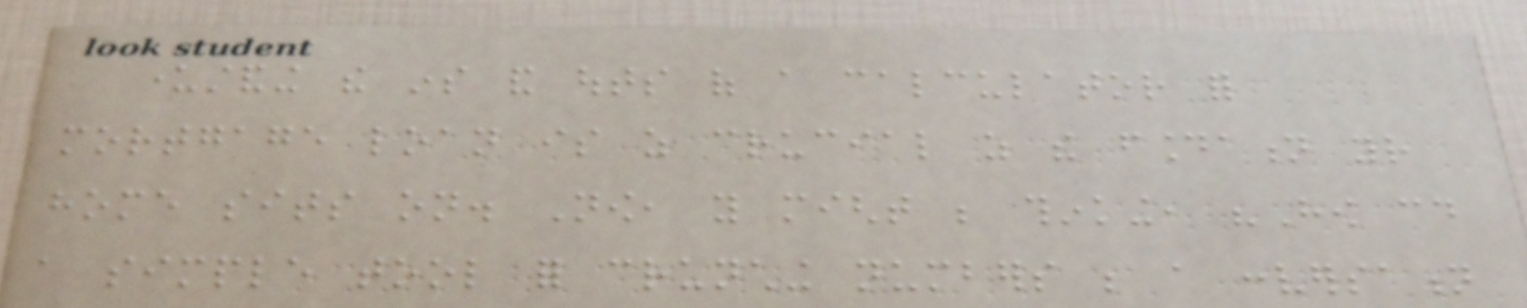understanding the ins and outs of a calculator for
mortgage loan is as crucial as the foundation your
home sits on. Now, you might be thinking, "How could
a simple tool for crunching numbers be a conversation
